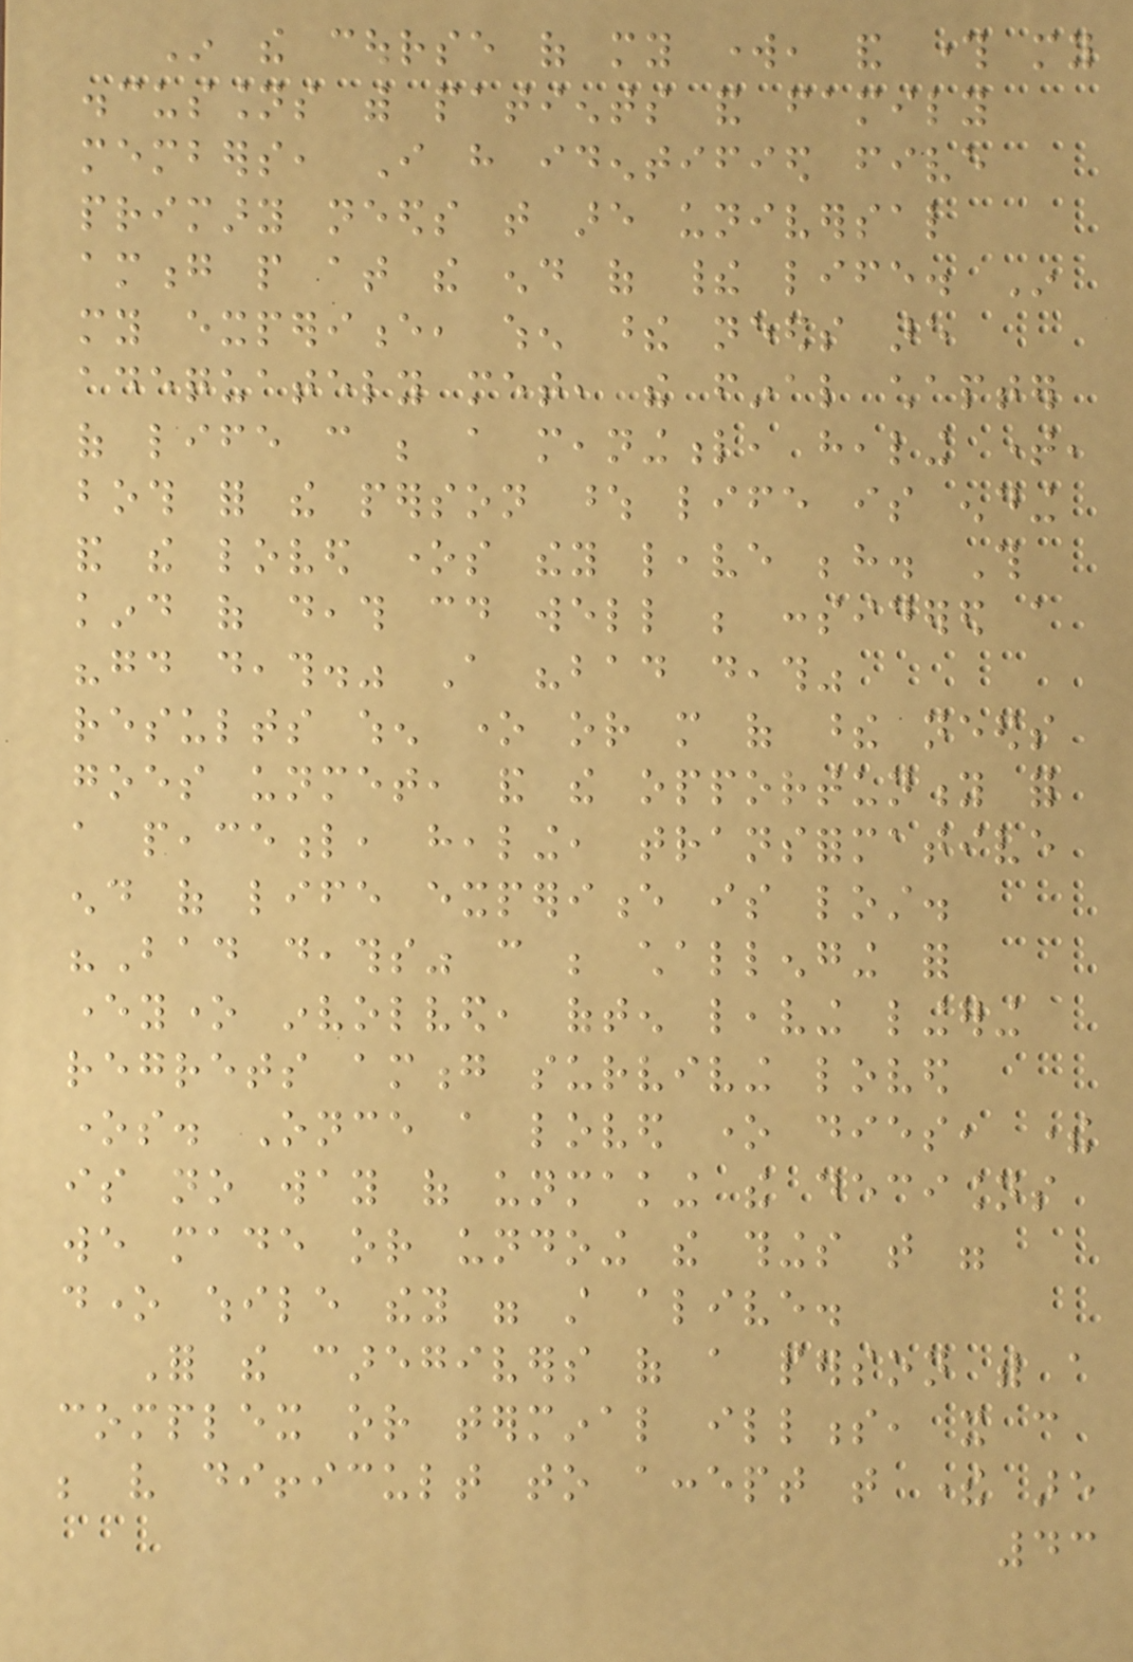In the course of my work, and through my
discussions with patients and family
members, I have identified five
primary needs that are universal
among people at the end of their life. In
my experience, when these needs are
adequately met, the final chapter
of life can be a meaningful, healing time,
both for the person whose life is ending
and the loved ones they leave behind. This
kind of death could well be considered a
"good death." A "bad death"
results when one or more of these needs
goes unmet, and the opportunity for
a peaceful, healing, transformative
end of life experience is lost.
"Bad deaths" can be challenging for
everyone involved, often leaving lingering
regrets among surviving loved
ones. Once a loved one dies, there
is no way of unmaking the decisions
we made or undoing the things that were
done while they were still alive.
For the caregivers of a person with a
complex or terminal illness, it can
be very difficult to accept that there are
43
